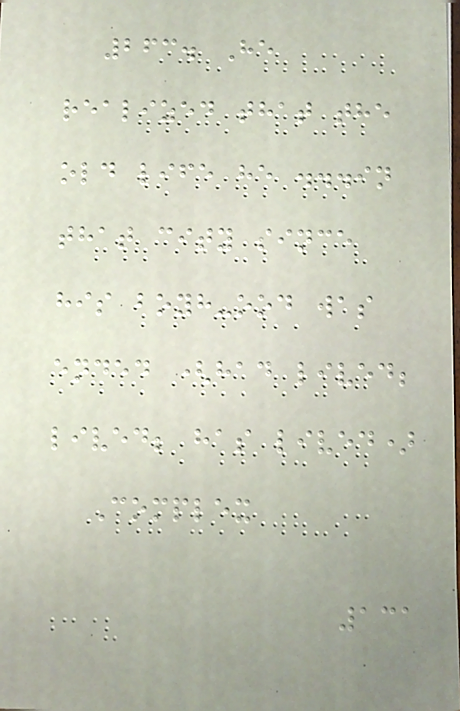263. He
realized that the
old life he ...in
that city since
his boyh-ood was
ended (had lived;
lived; has lived)
Complex
131
